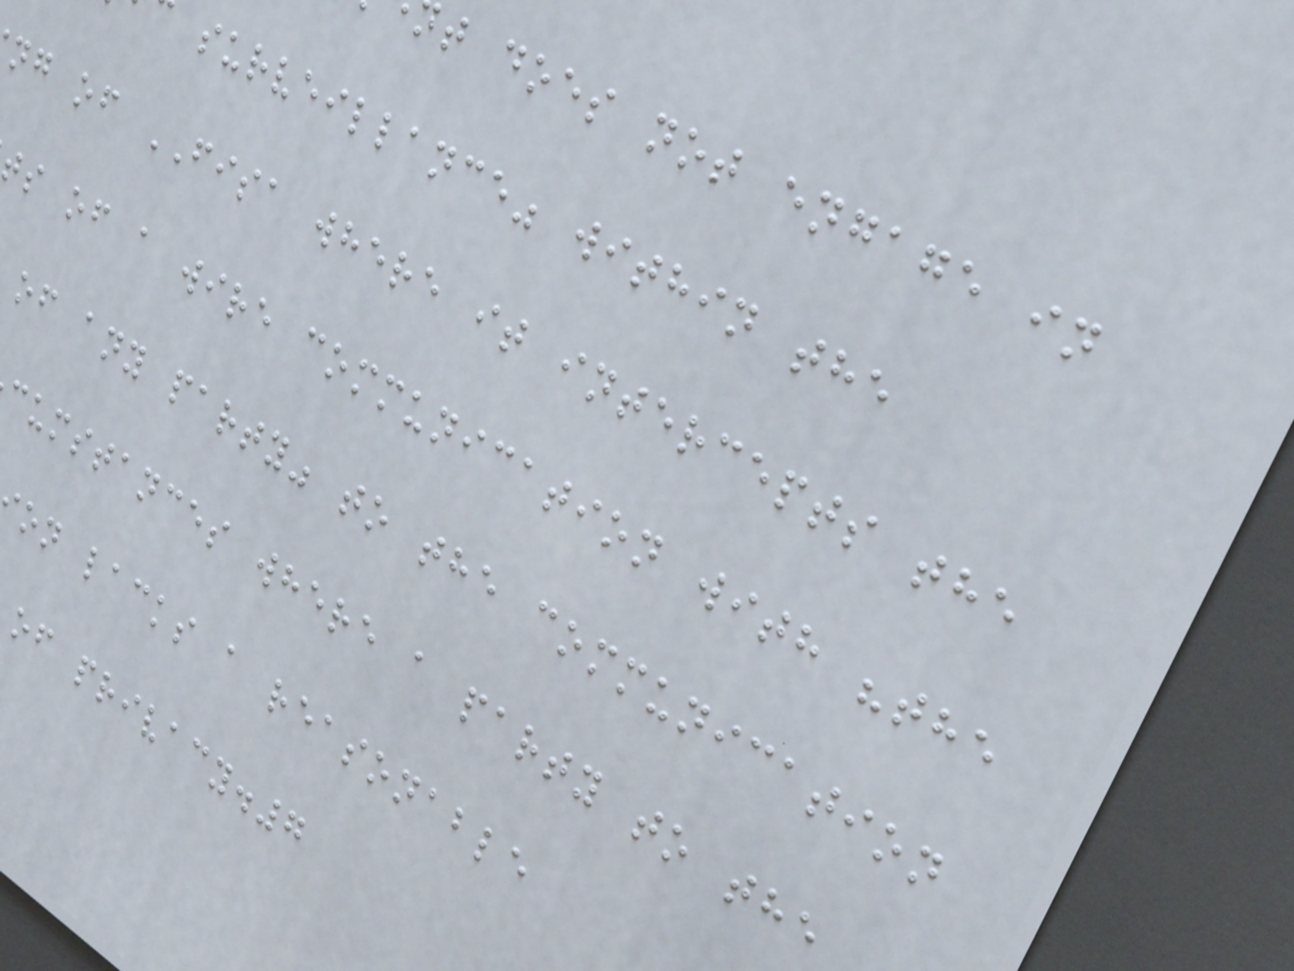t does not engage in
surveillance" within the
ng of FISA where it intercepts the
ts of a wire communication with "the
of any party" to the communication
cumstances where a party to the
on lacks a reasonable
of privacy.7
